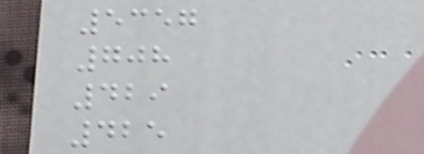5357
708
429
425
